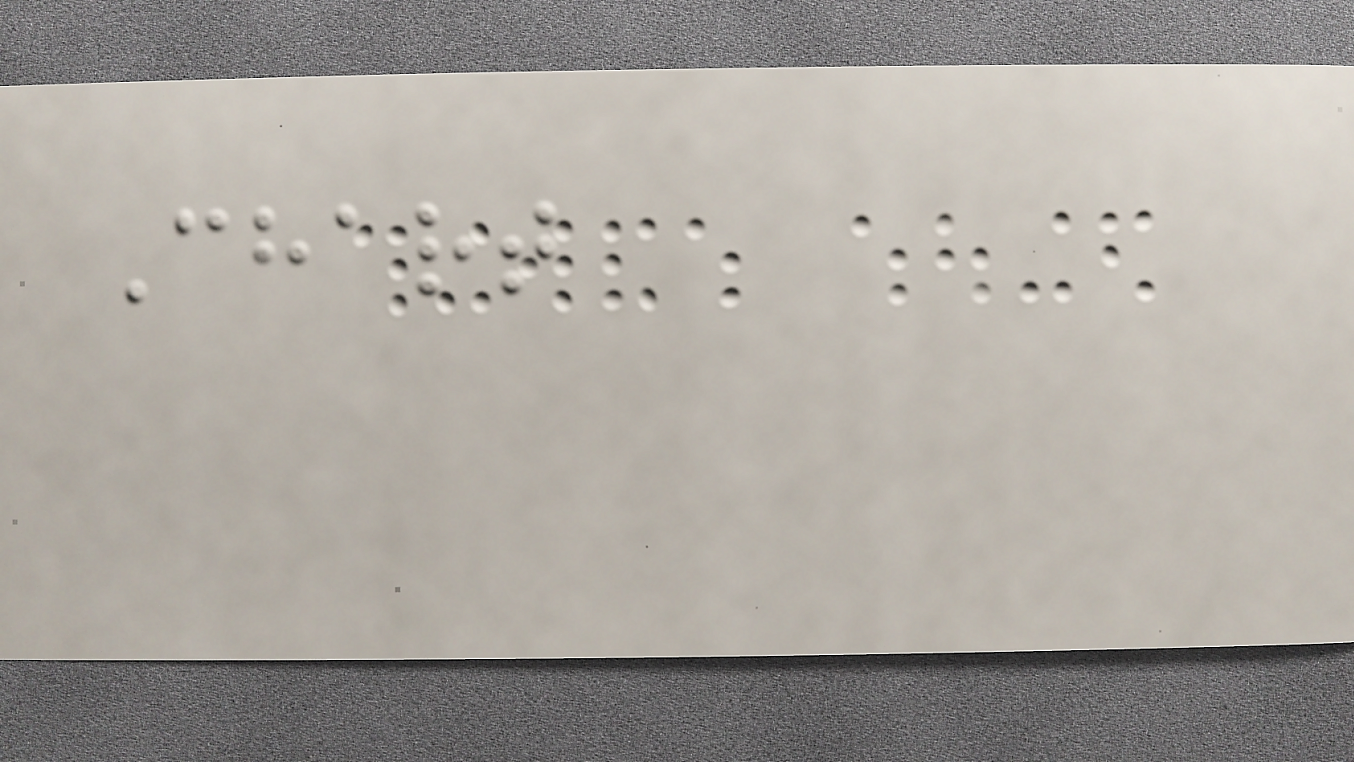Chart
